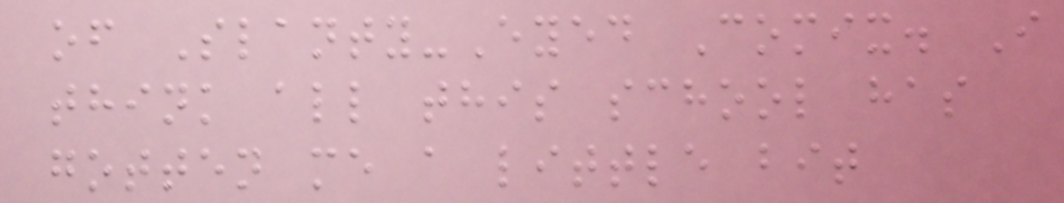of Slanty-Eyed Comix. I
think all this school has
gotten me a little bit
